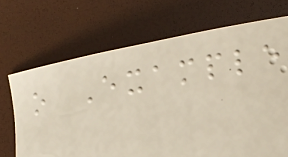o Example
